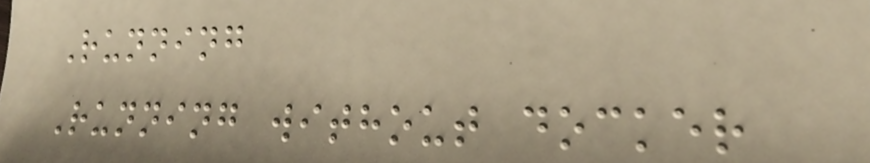Running
Running without docker
